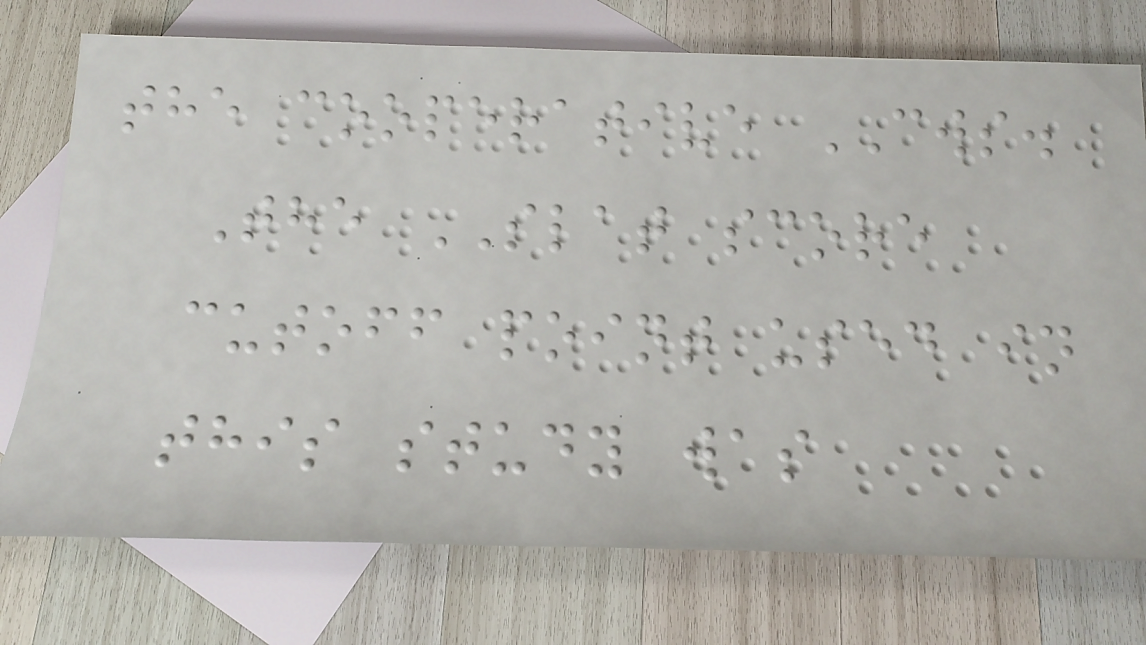the cooperative CWS.
The SLAT score
cutoff point used in
this study was
